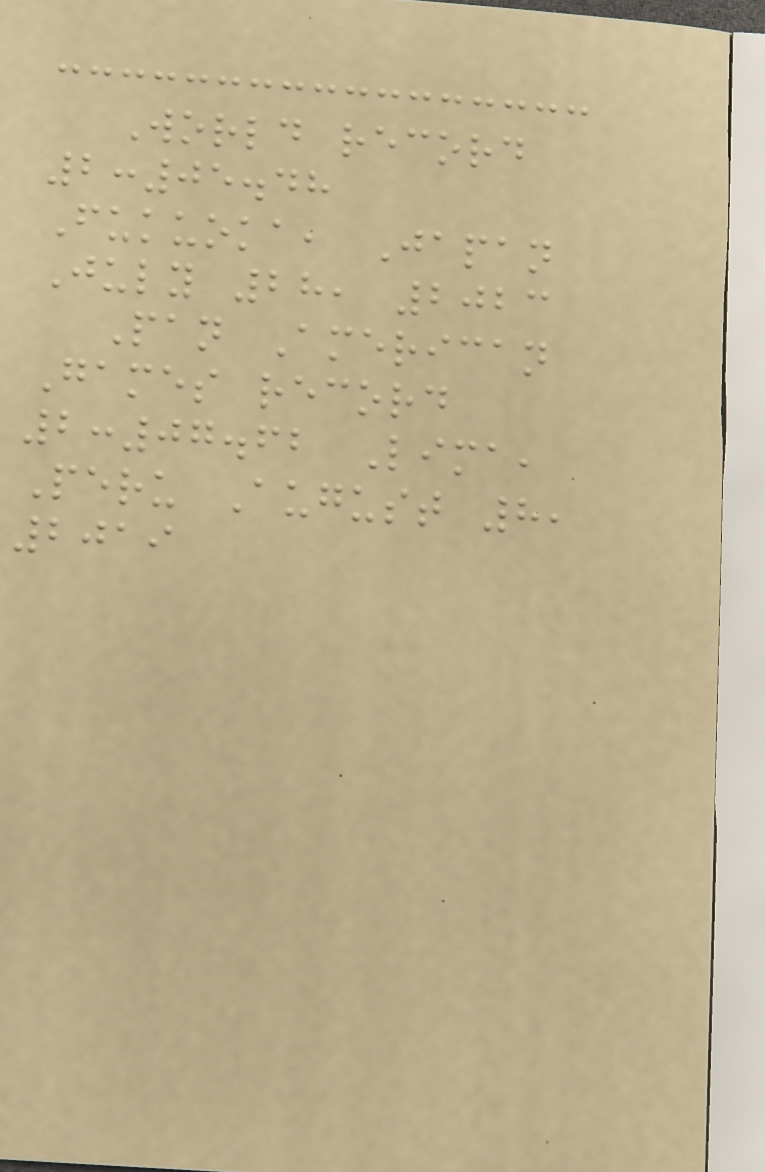World record
2:05.48
Fukuoka, Japan
July 28, 2023
Pan American
Games record
2:07.62 Lima,
Peru August 8,
2019
